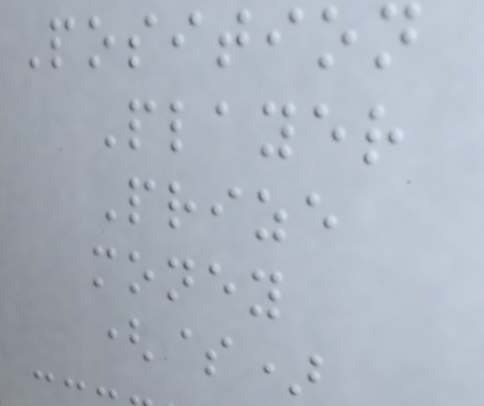Position
Player
Prize
money
($)
